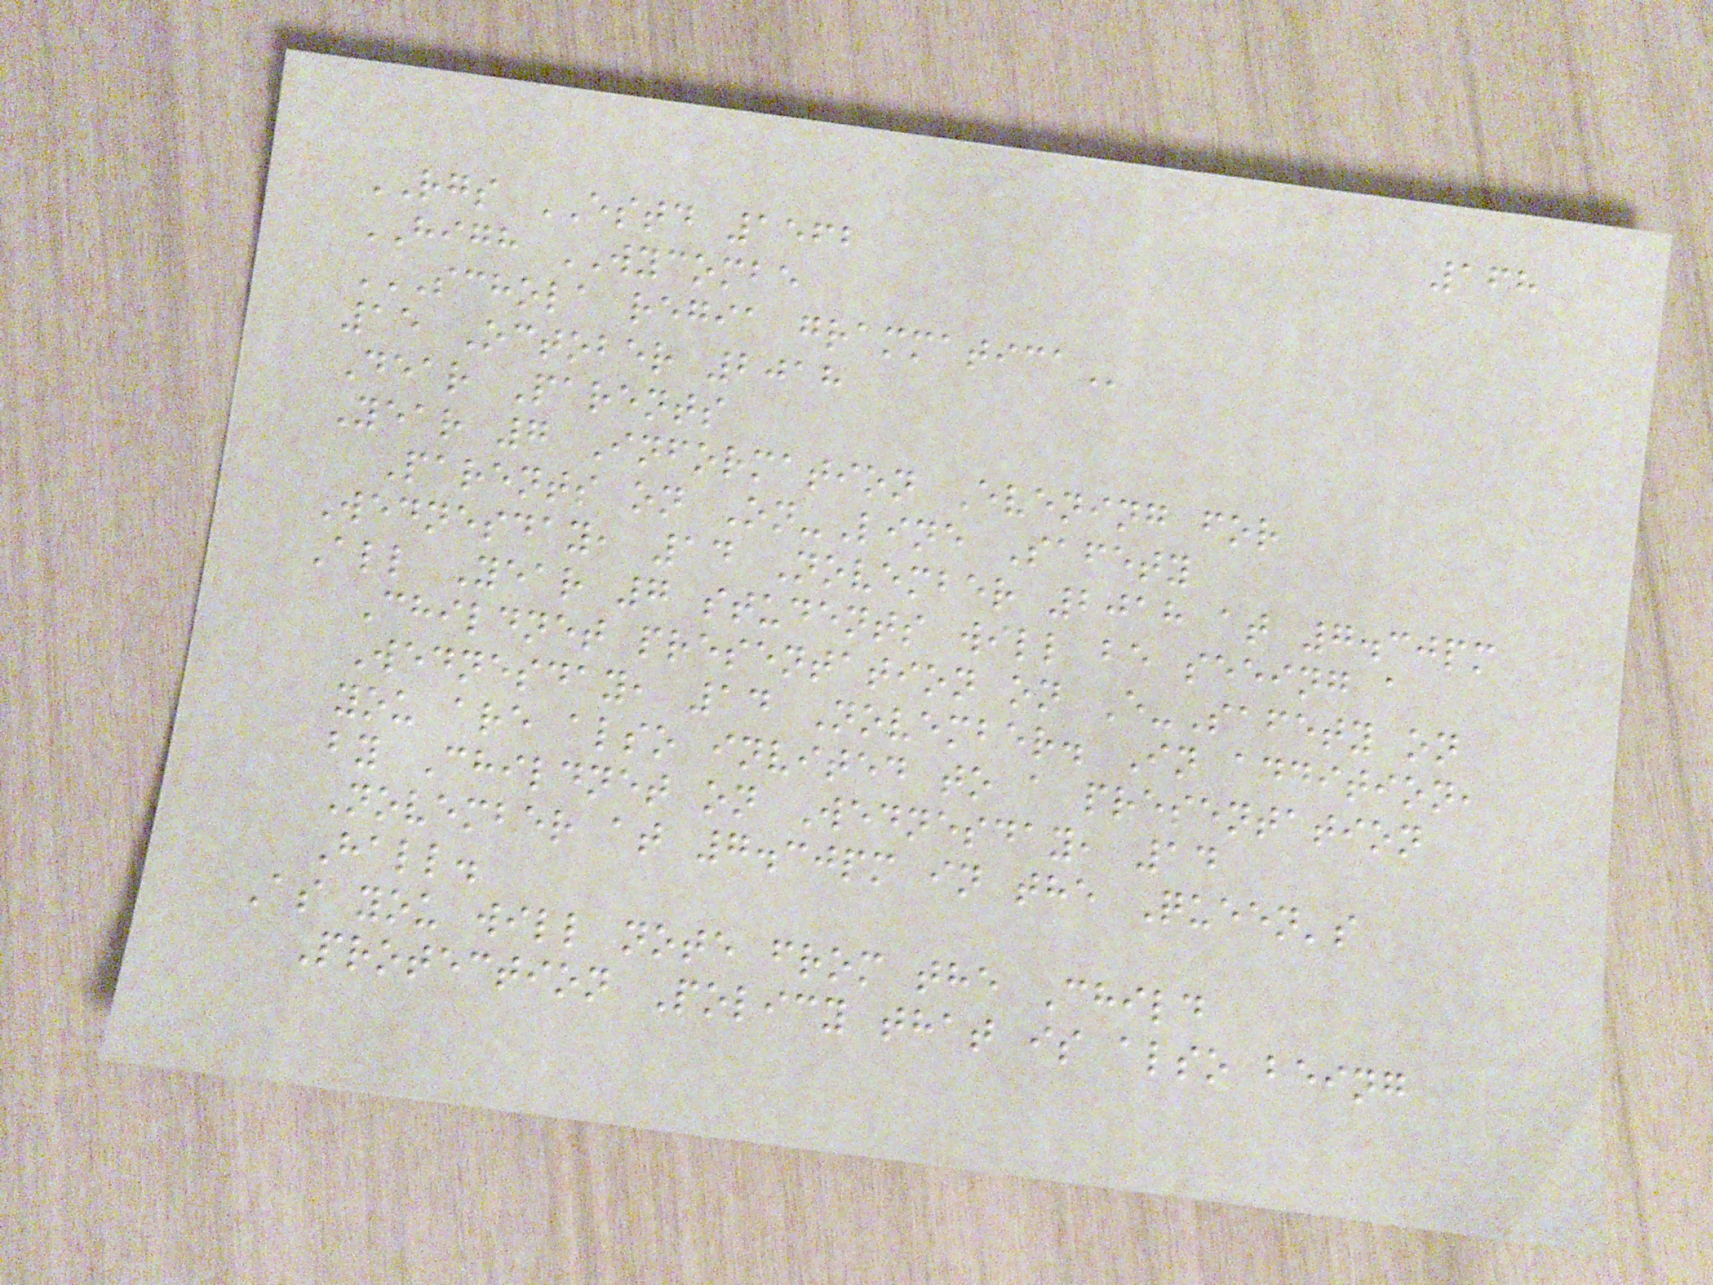168
RGS ESTD 1562
HIGH WYCOMBE
SCHOLA REGIA GRAMMATICA
15 October 2018
Dear Parents
Year 7 Information Evening for
Parents on On-Line Safety
Wednesday, 14 November 2018 at 7.30pm
All Year 7 students will be seeing a
Childnet presentation on E-Safety on
Wednesday, 14 November. In addition,
you are also invited to a presentation
by Childnet on Wednesday, 14
November at 7.30pm in the Queen's
Hall.
As you will note from the Child
Protection Policy that is also being
